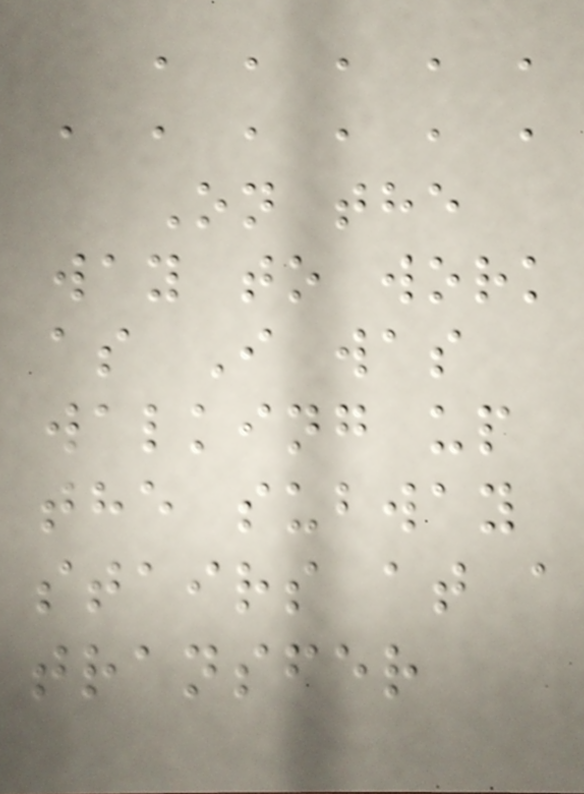, , , , ,
, , , , , ,
On the
way to work
as I was
walking up
the subway
stairs at a
transfer
